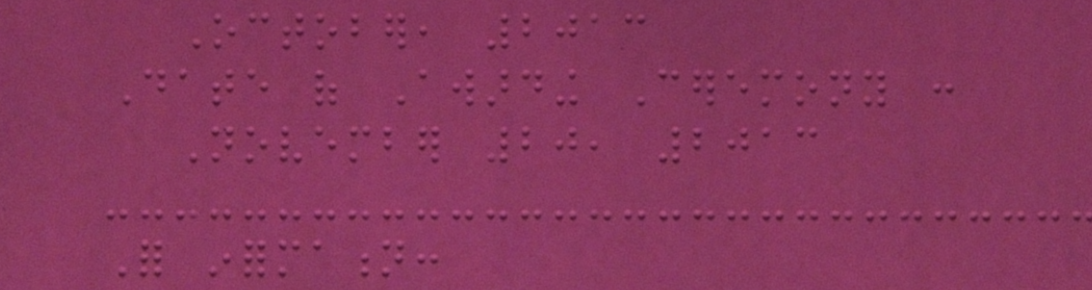October, 2013
Date of Awarding Ceremony :
November 20, 2013
For information:
